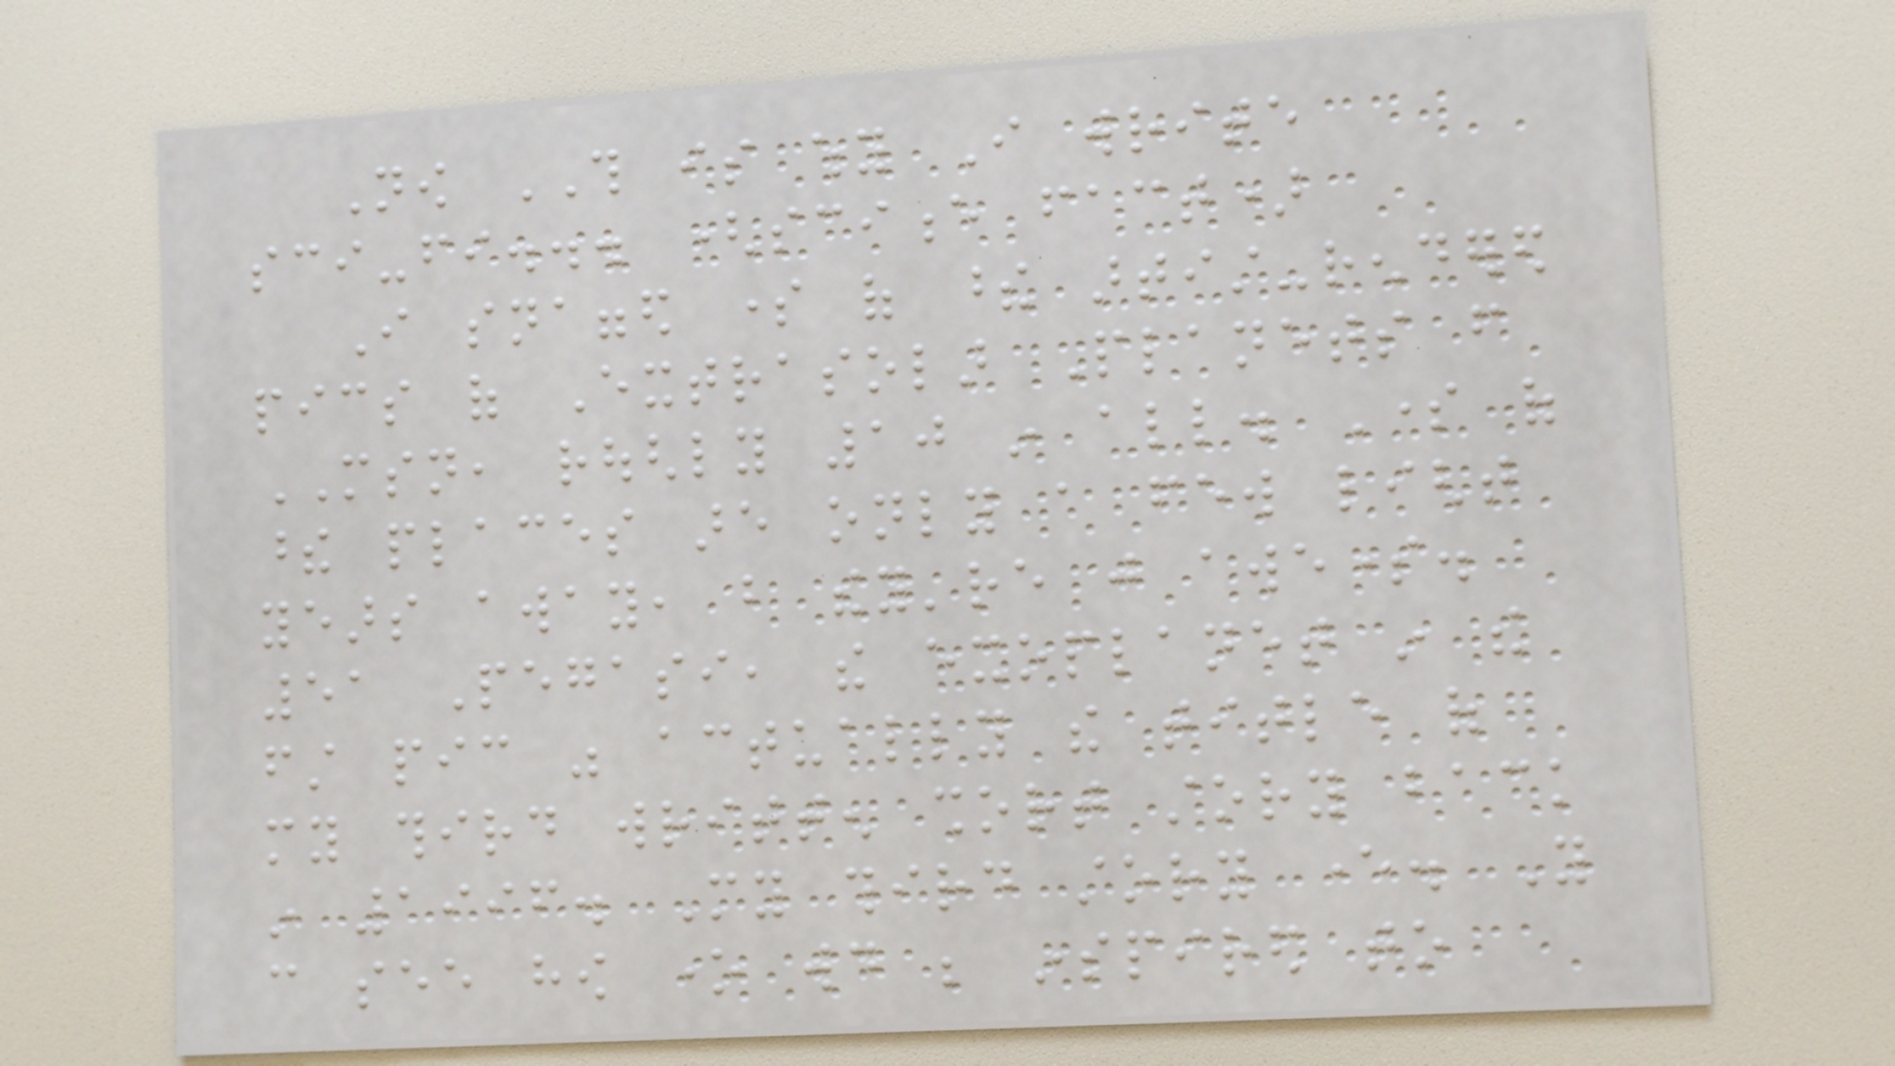Now THIS is why I write
sci-fi... (science fact)
I snagged some of these artist-rendered
pics of Extrasolar Planets from
MSN, roughly 10 in all. Some of
these places are only a few light
years away, but they're just awesome.
51 Pegasi, the exoplanet in the
first pic was actually the title of
my third written short story back
in 1996. My third story ever. You
can see how one would be inspired to
